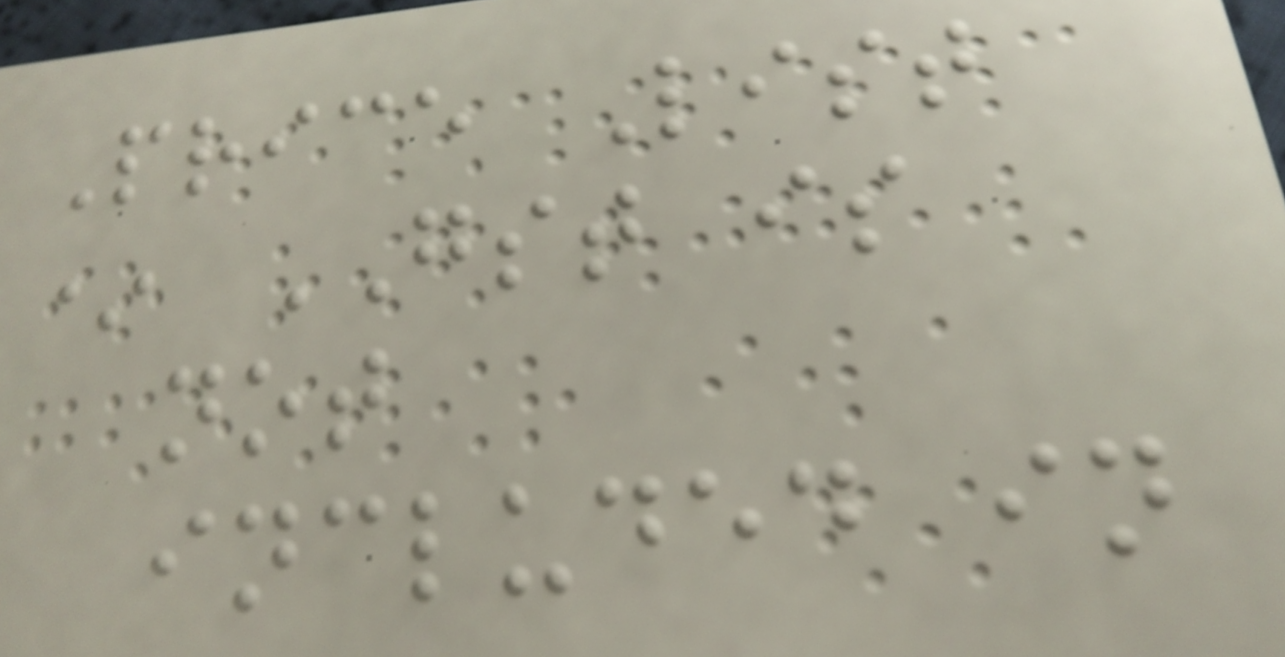Price List
* GST is
not
included in
